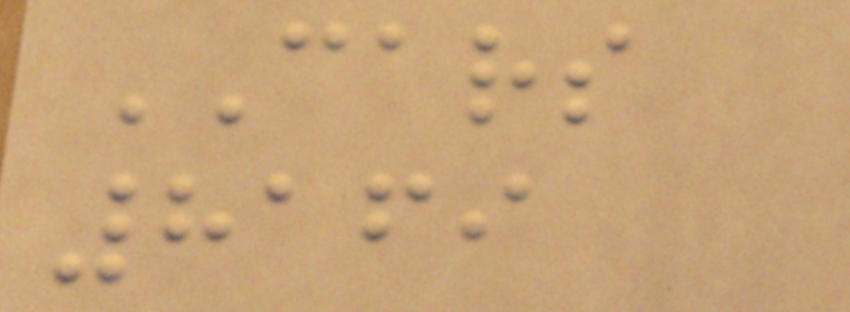CARS
8169
